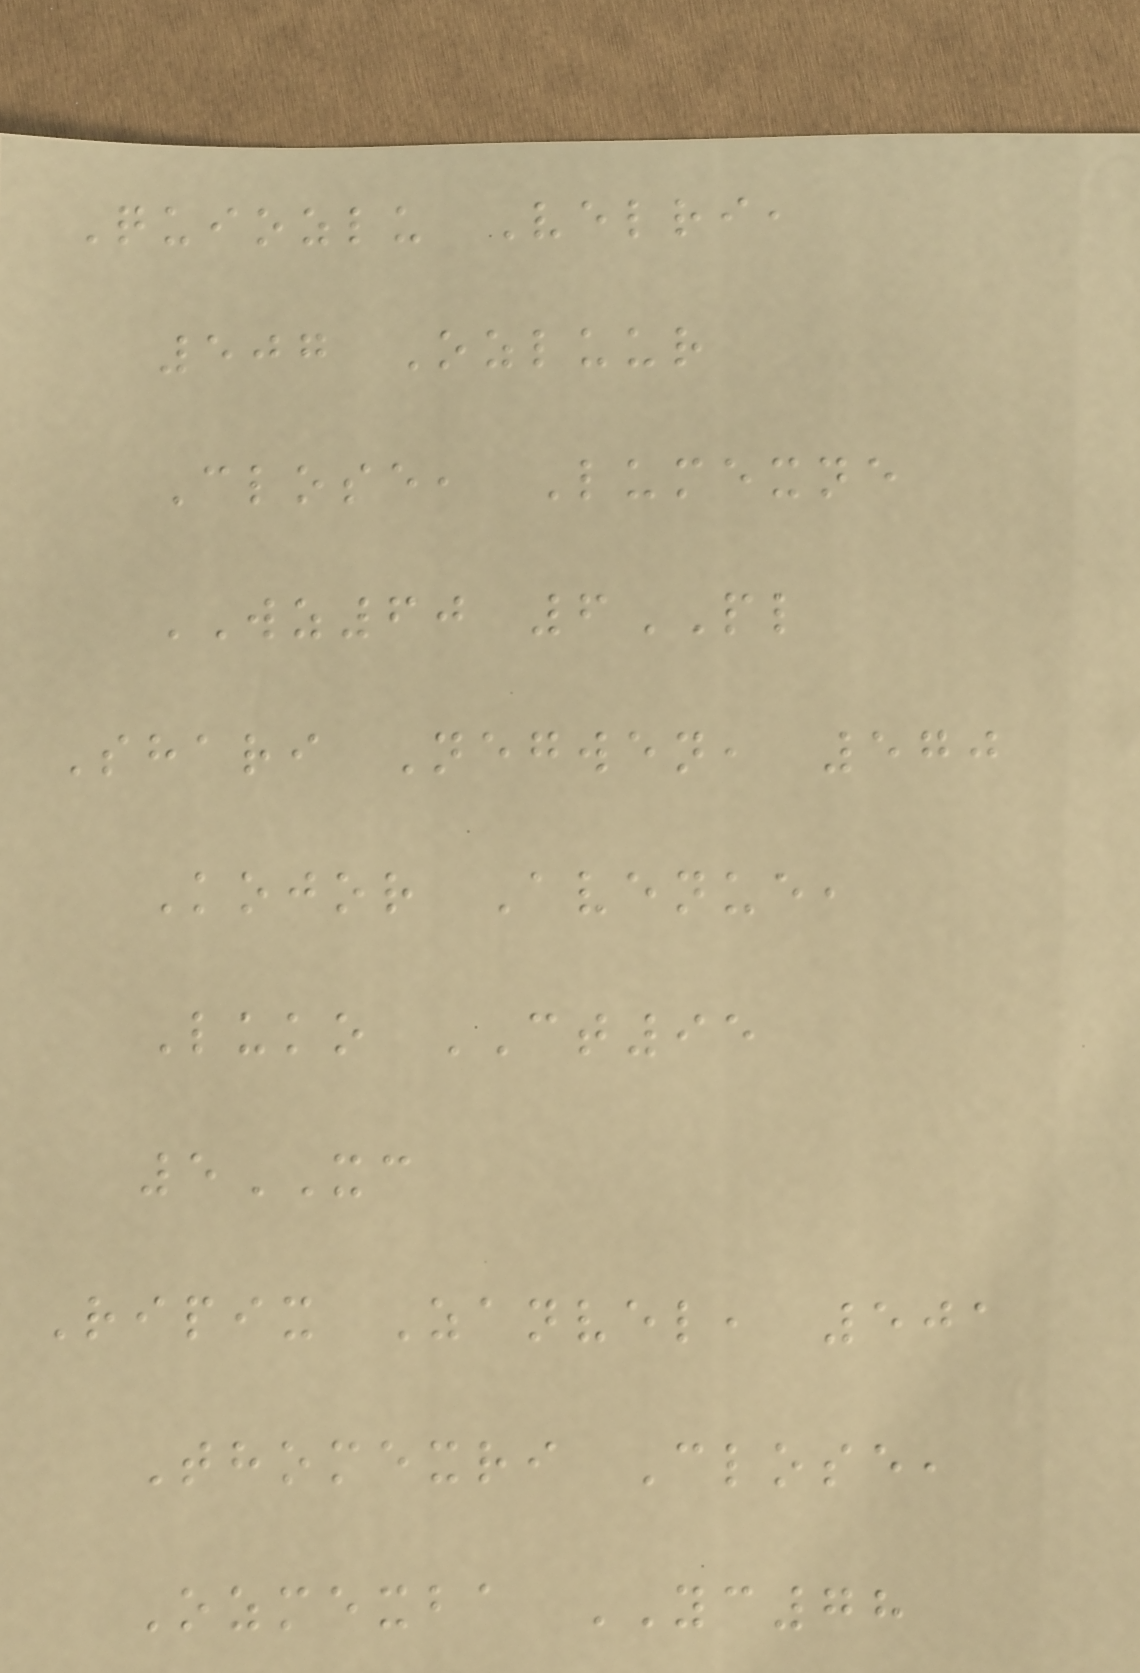Quiozlu Velri,
507 Ozluur
Close, Lumexne
WZ60 6PL
Shari Negwen, 570
Kojor Avenue,
Luko CT95
5XC
Ripix Zanvel, 501
Thomexri Close,
Ozmexba YC78
